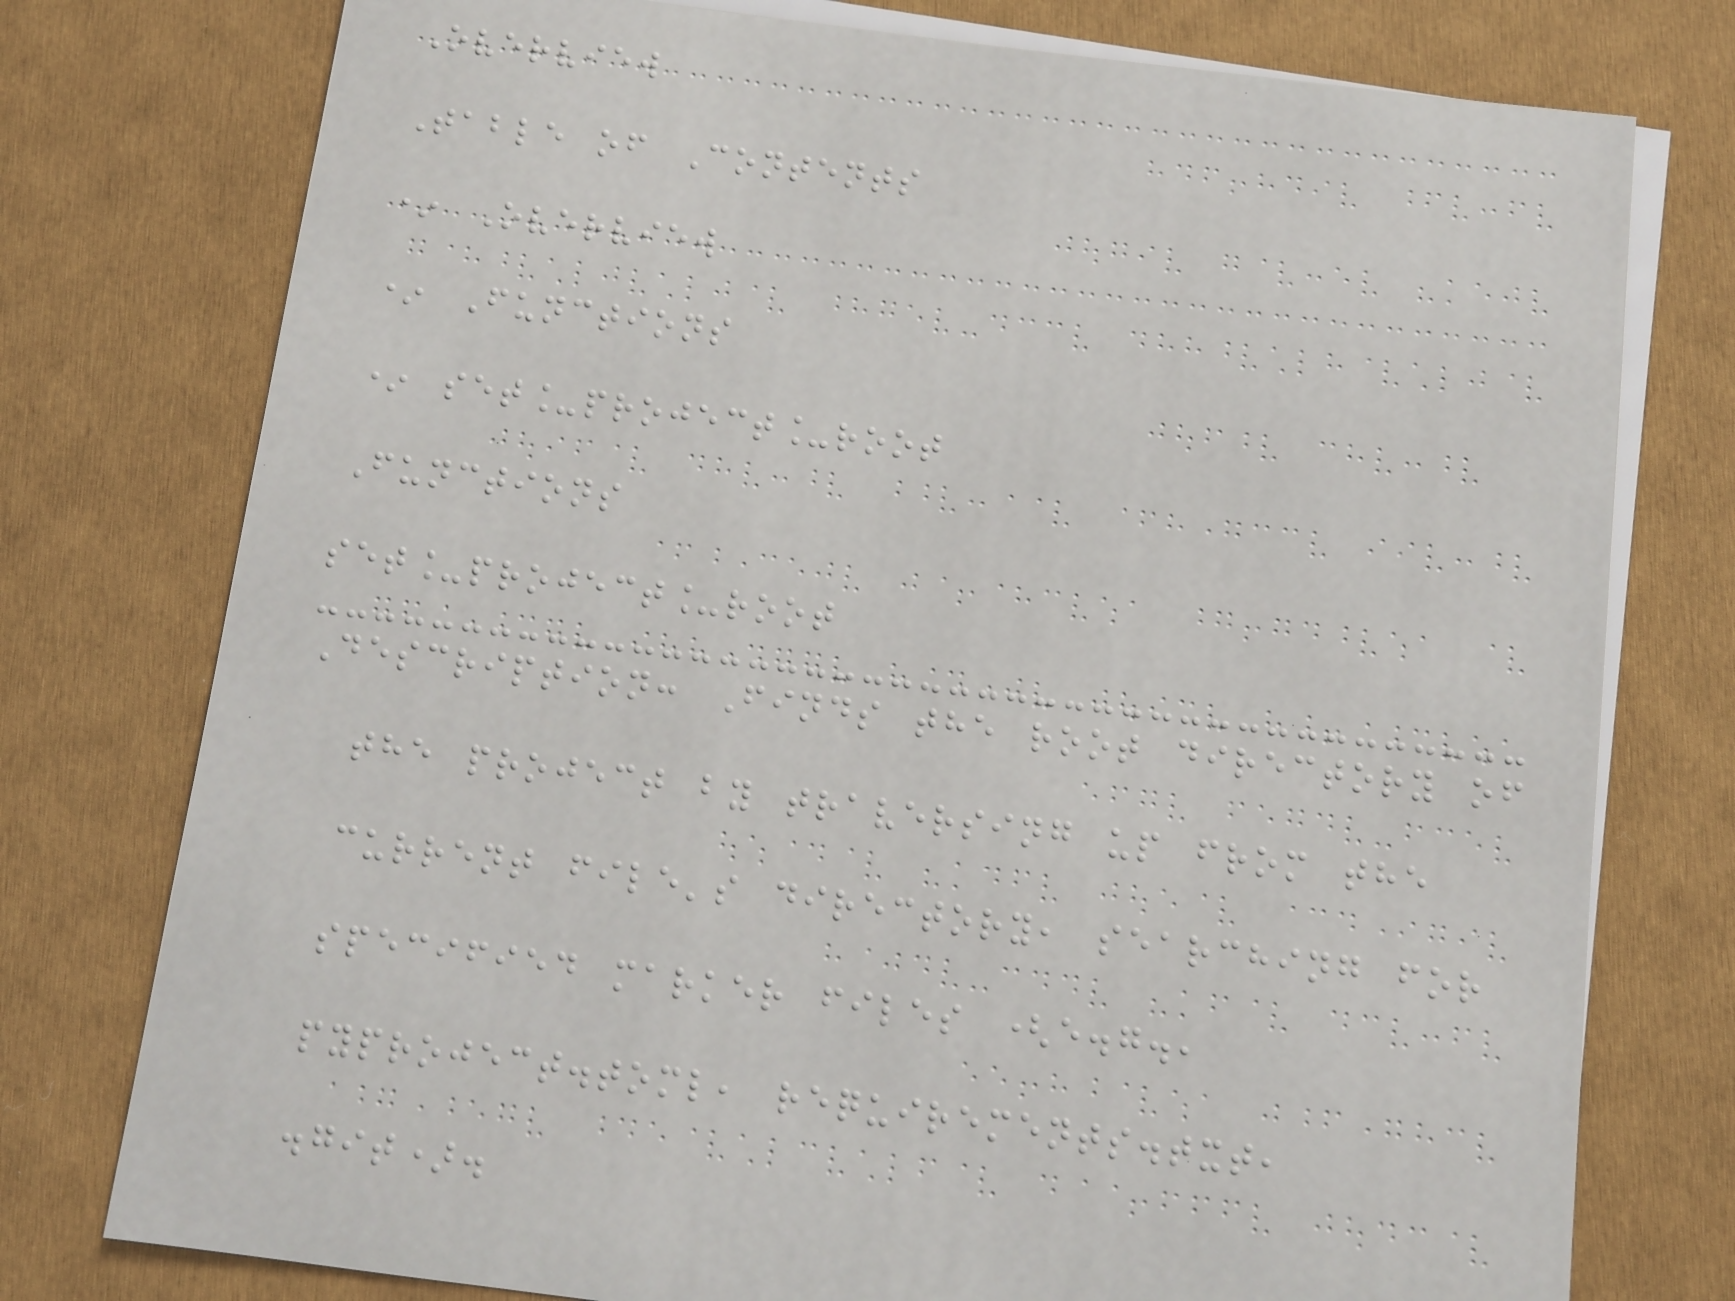Overview
Table of Contents
* Overview
* Functions
* set_project_root
Functions
set_project_root
Description: Finds the root directory of
the project by traversing up from the
current file's directory, searching for
specified marker files (e.g.,
pyproject.toml, requirements.txt,
.git).
